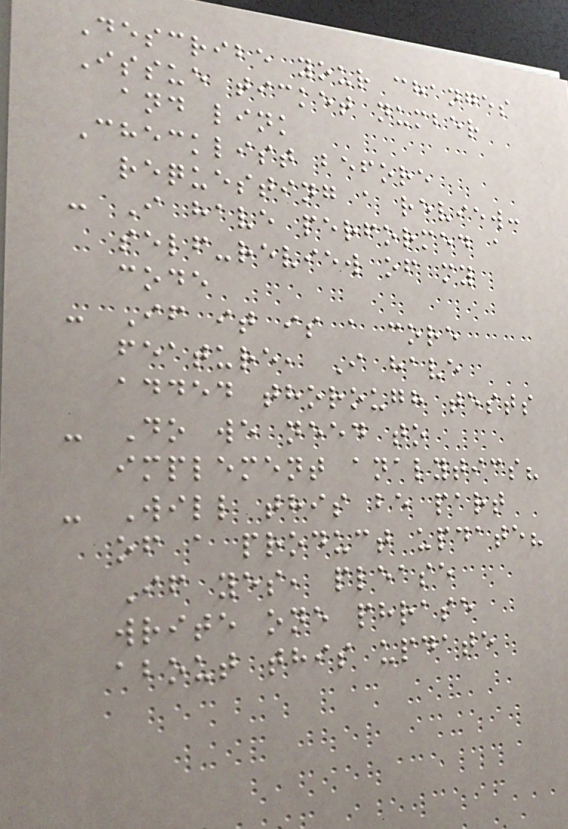Describe your changes
Issue ticket number
and link
Checklist before
requesting a review:
- I have performed a
self-review of my
code
- If it is a core
feature, I have
added thorough tests
- Do we need to
implement analytics?
- Will this be part
of a product update?
If yes, please
write one phrase
about this update
